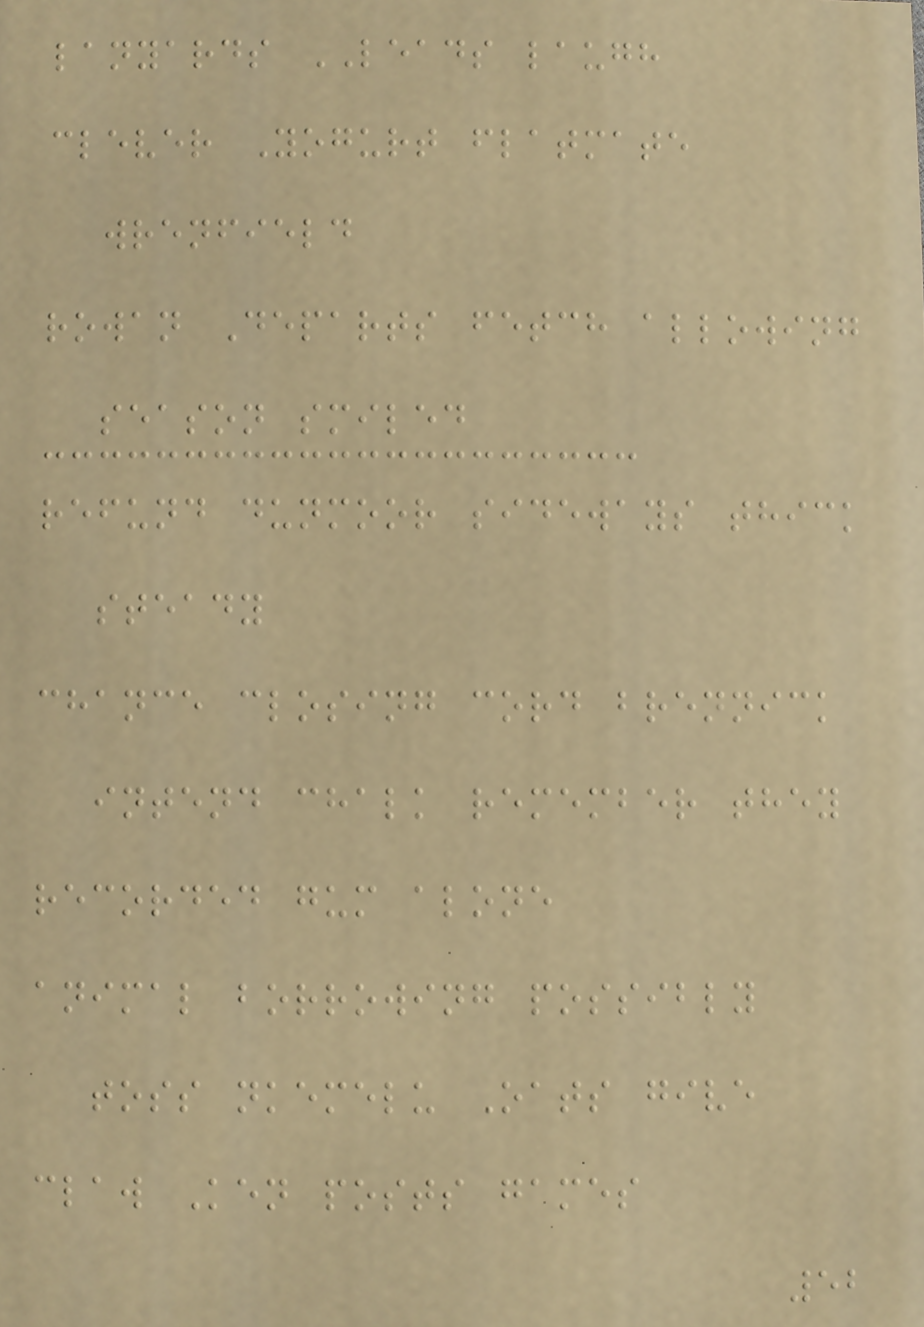lanyards LEADS laugh
clever Yogurt flatmate
wrenfield
rowan Departs fetch allowing
season smiled
refund dunmoor sideways thick
steady
chance closing cord brennick
intend chalk remember they
recorded gum alone
animal borrowing possibly
toss nkemelu Oats give
claw Ken posts games
52
